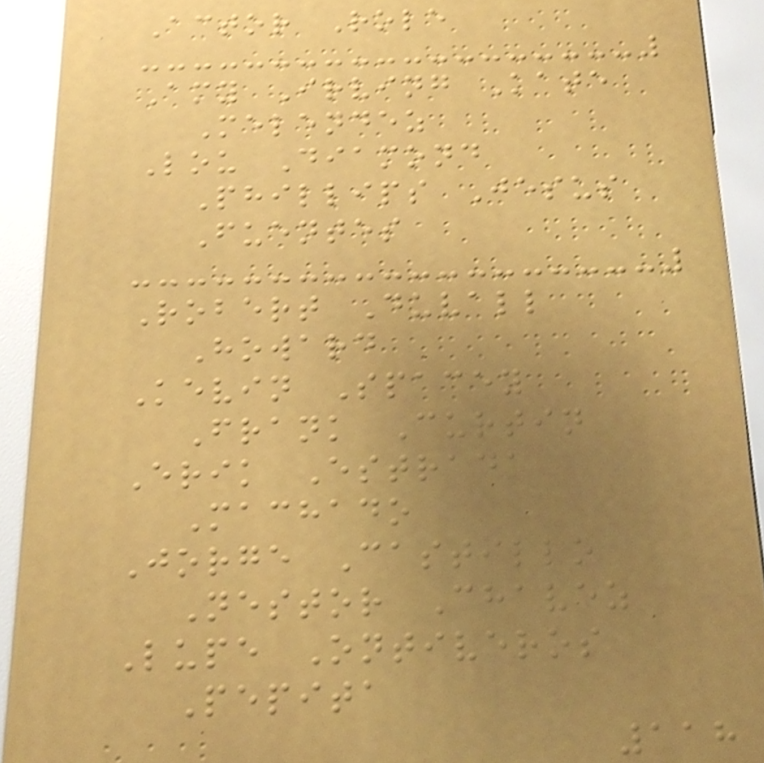Actor Role
Amy Irving Kate
Melendez
Lou Diamond
Phillips Jesus
Fuentes
Robert Duvall
Howard
Kevin Spacey
Frank Curtin
Erik Estrada
Machado
Jorge Castillo
Nestor Chavez
Lupe Ontiveros
Pepita
118
